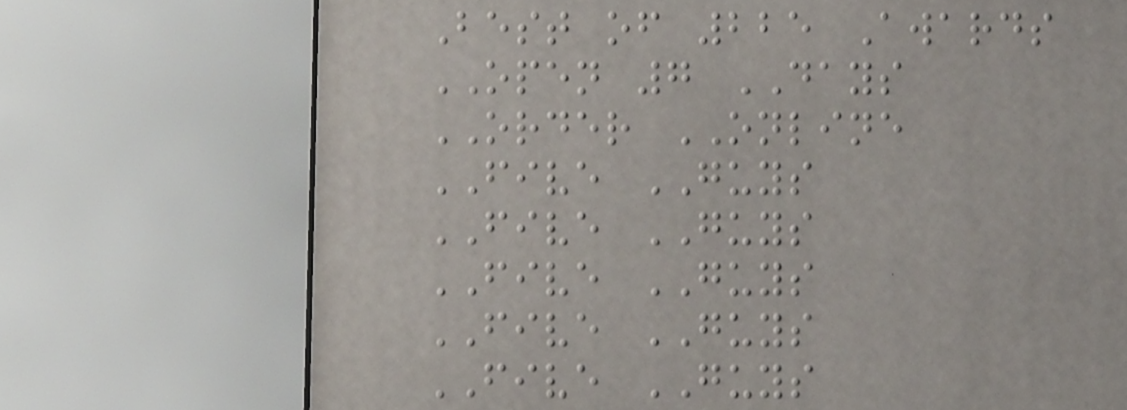Best of 225 Awards
OPEN 7 DAYS
ORDER ONLINE
FIVE GUYS
FIVE GUYS
FIVE GUYS
FIVE GUYS
FIVE GUYS
